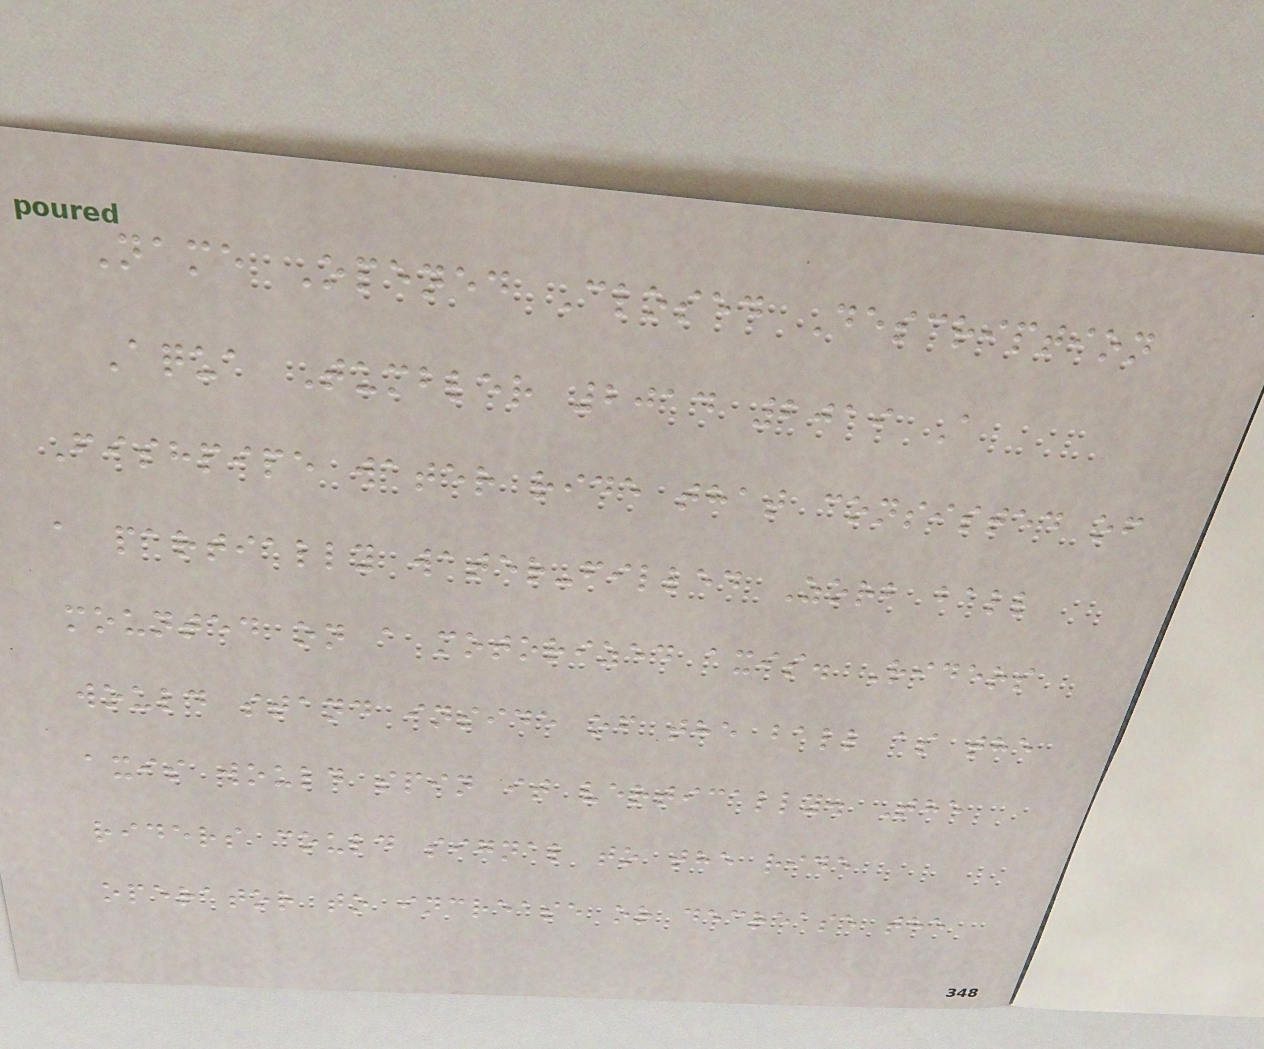Name Opened Closed Description
Aqua Tumbler 2014 2019 A
Fishpipe water ride that consisted of
a partially water-filled Zorb ball
mounted on a motorized axis. Riders
would stand inside of the ball as the
axis would spin it vertically. The
riders could signal to the ride
operator to increase or decrease the
